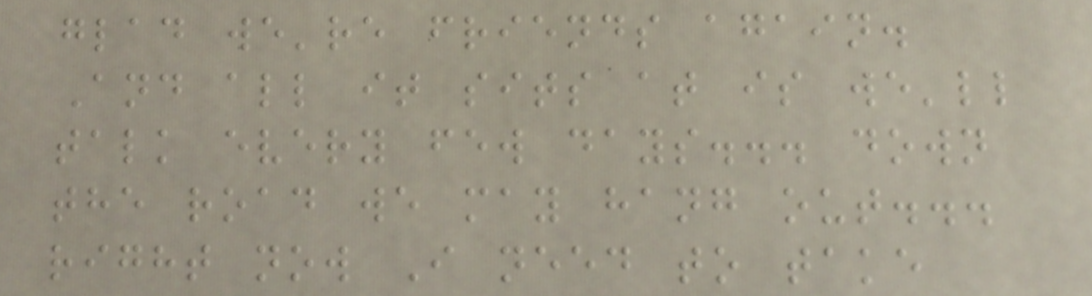glad we're friends again.
And all it sits at is we'll
talk every few days... down
the road we may hang out...
right now I need to take
